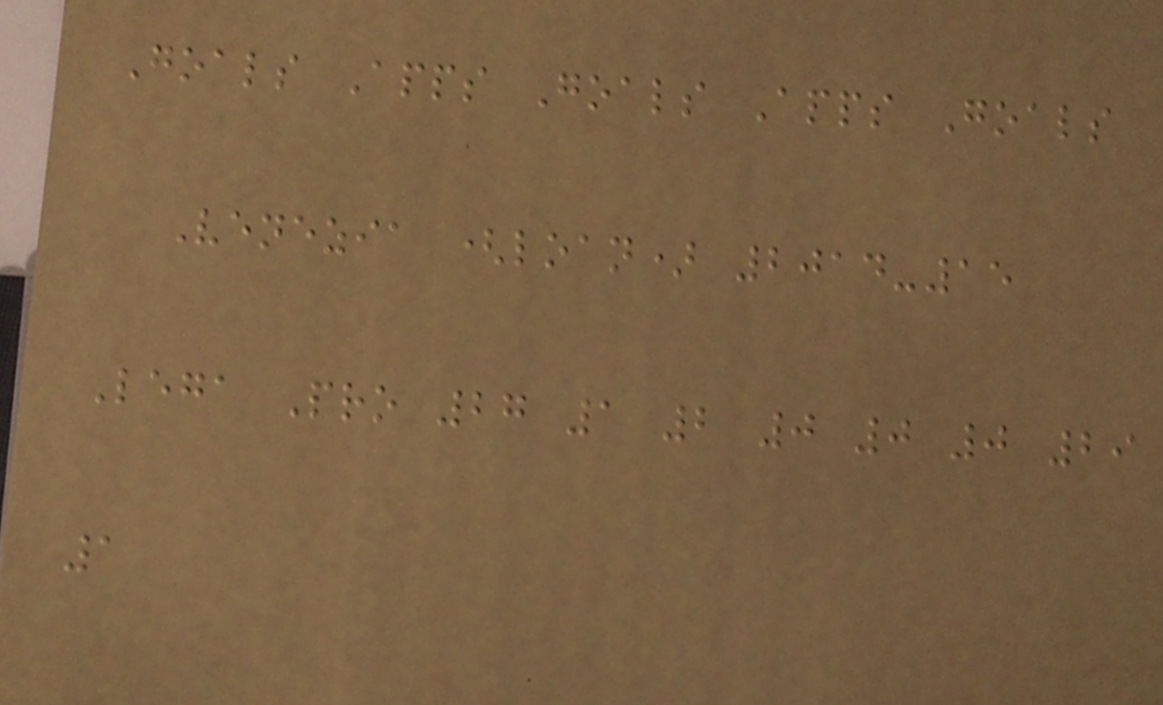Goals Apps Goals Apps Goals
Venezia (loan) 2014-15
Lega Pro 27 1 2 0 0 0 29
1
